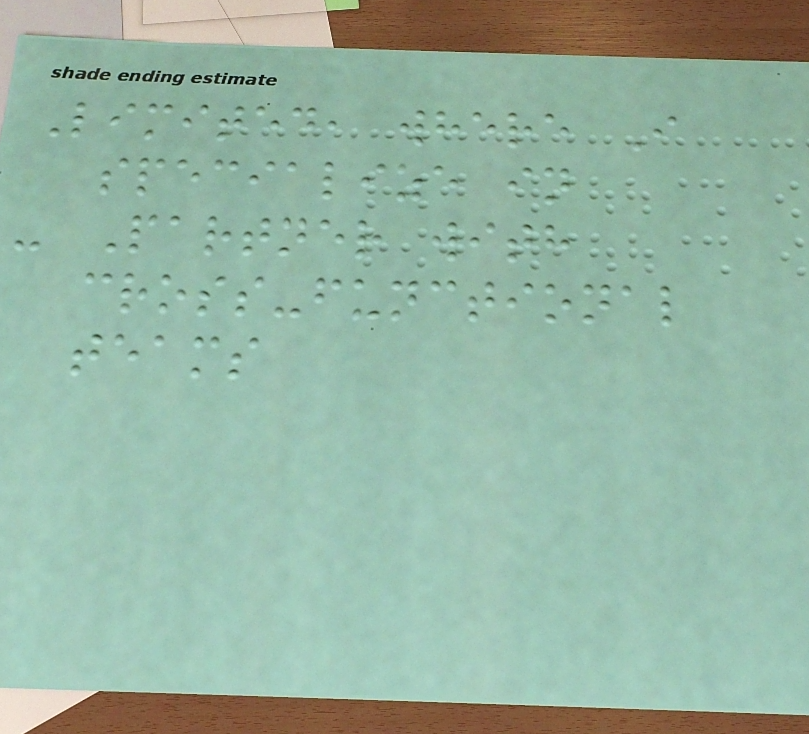Limited, where I
specialize in
- Partner with
cross-functional
teams
